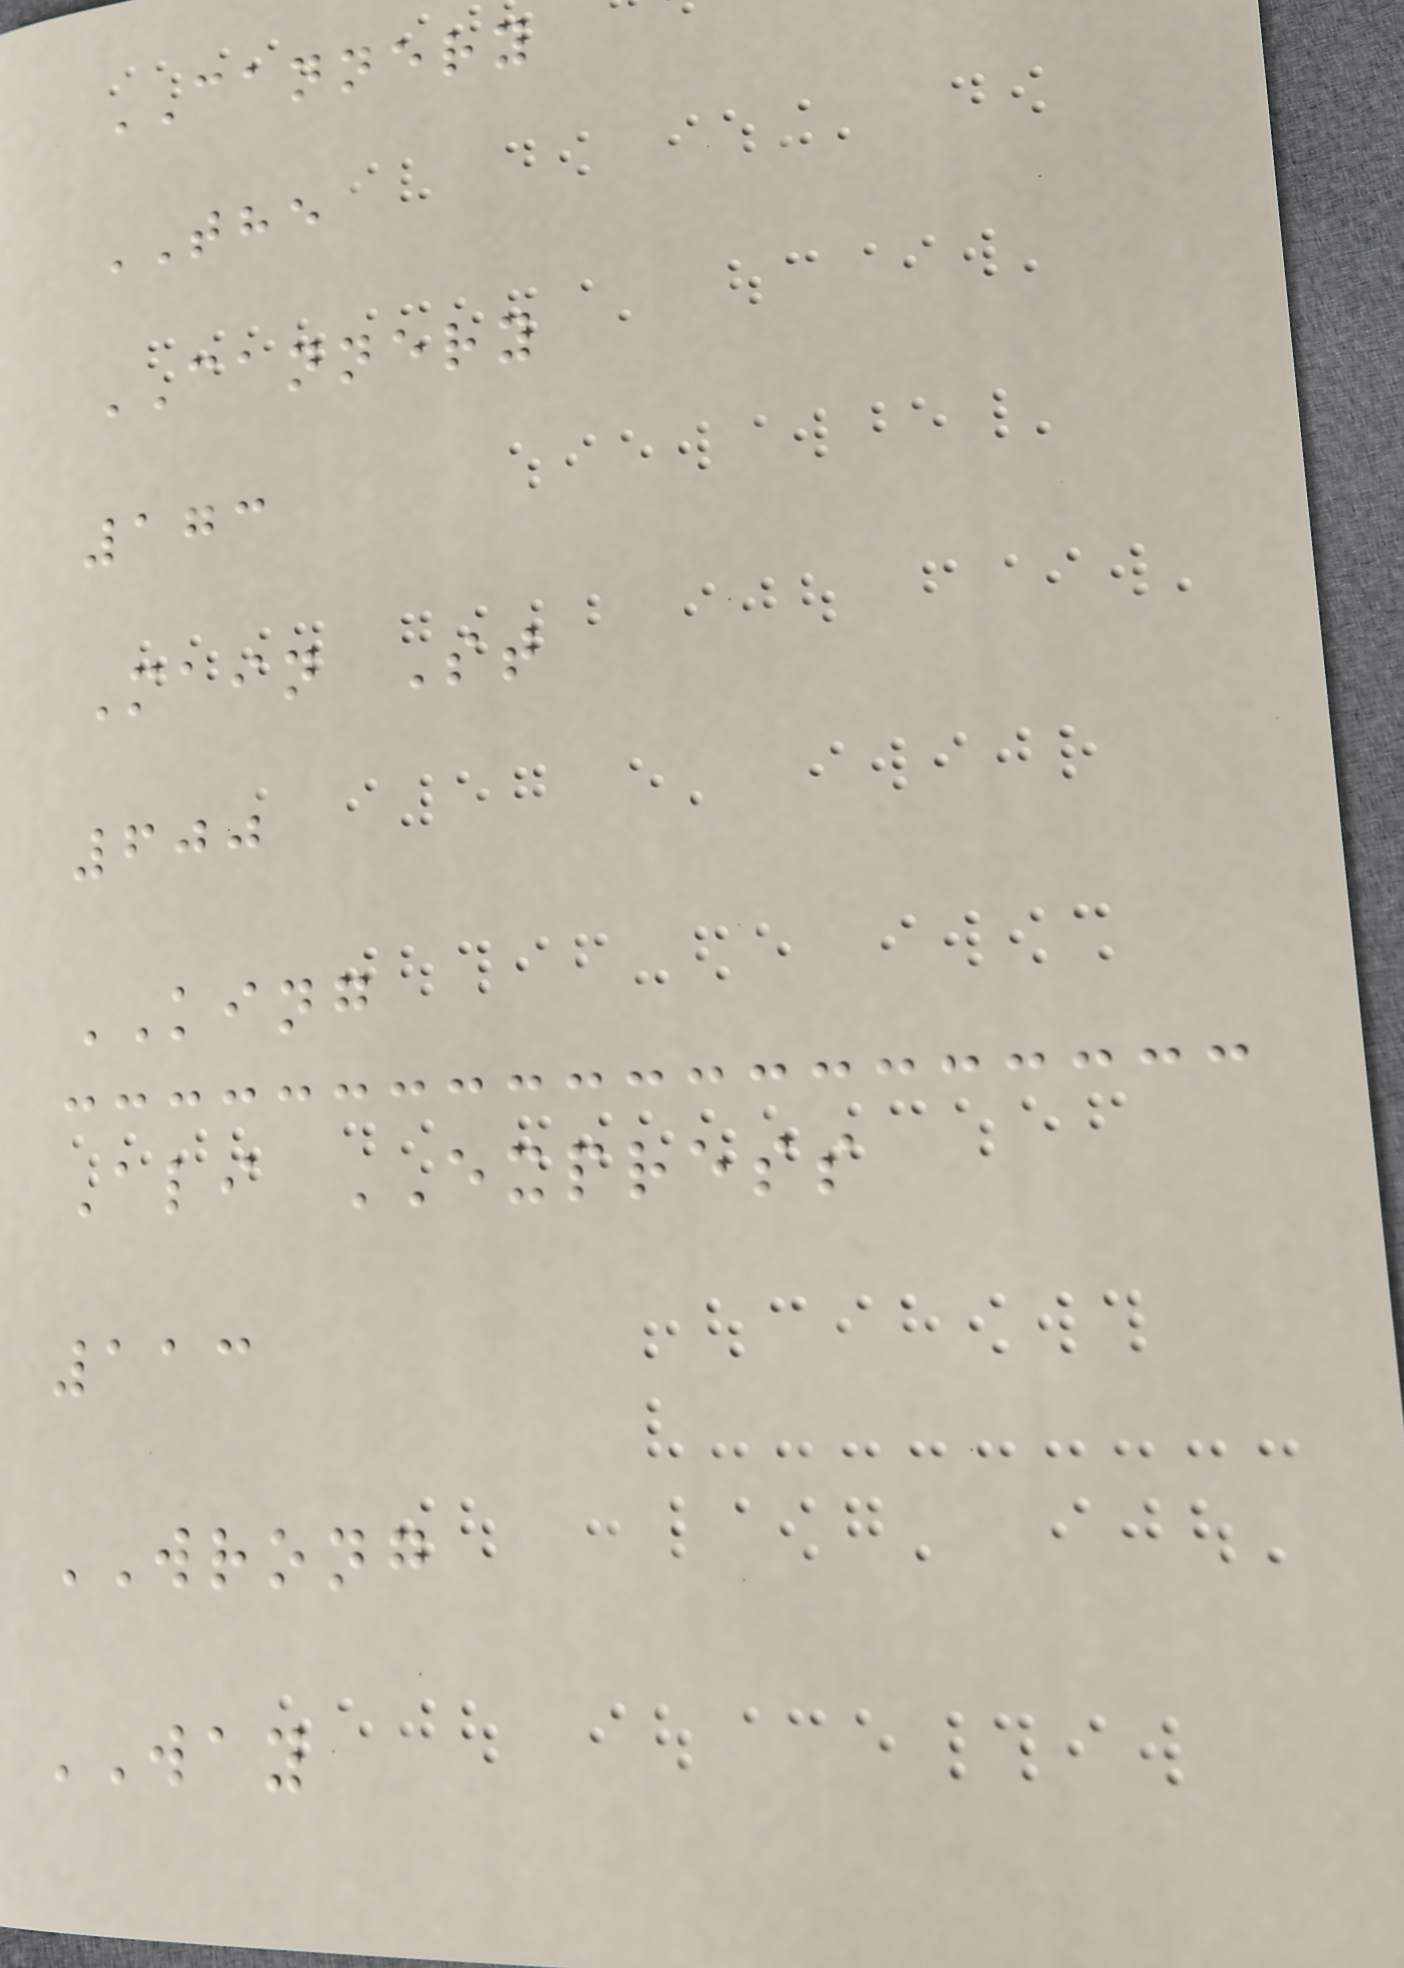CANNERY
THE
CANNERY
173
Main St
600
KING
Ali EXPRESS
113
WRONG
WAY
